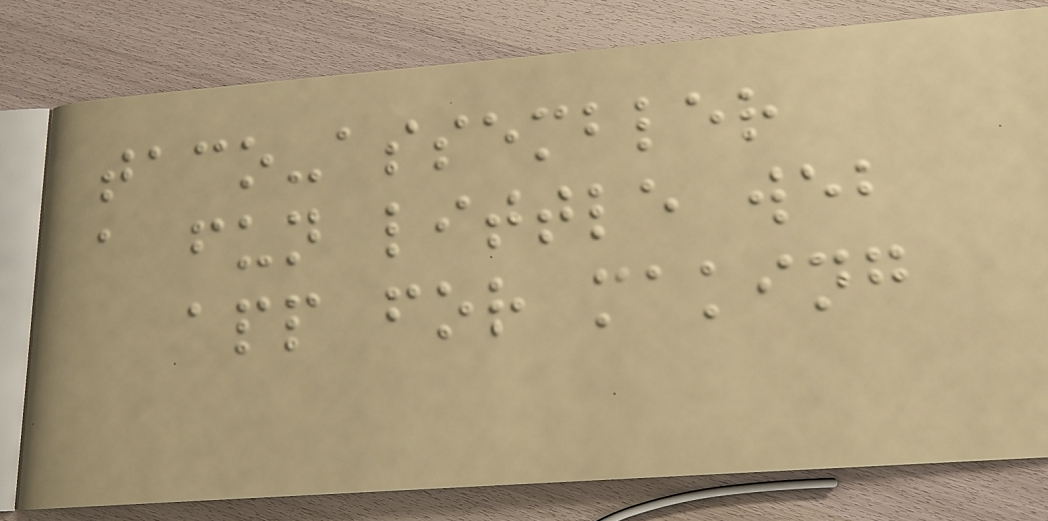taco-assembler
a fun little web
app for making
